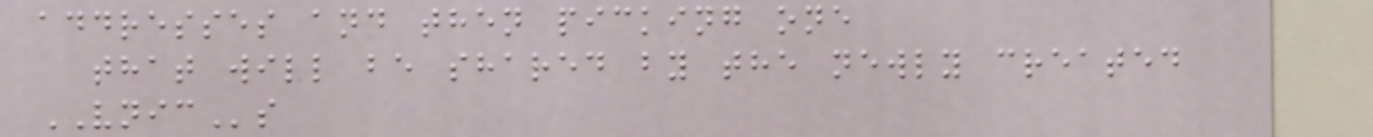addresses and then picking one
that will be shared by the newly created
VNICs
